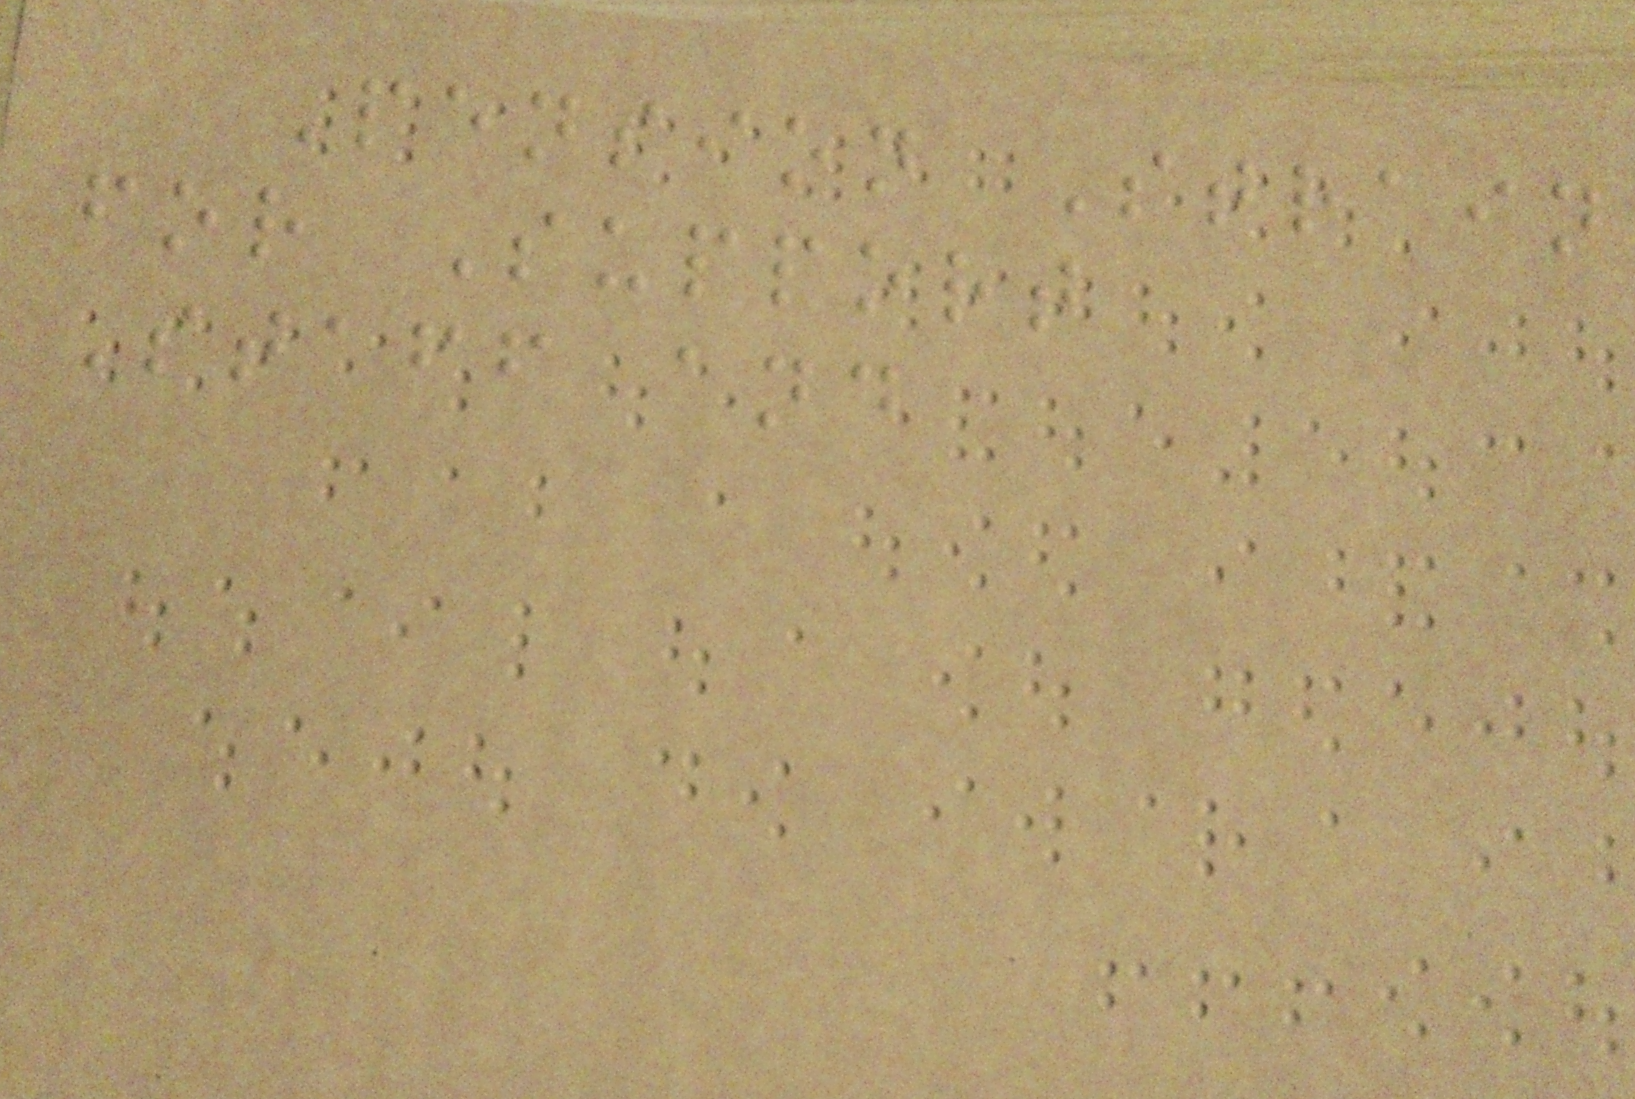Pension Strain
for Support
Staff and
